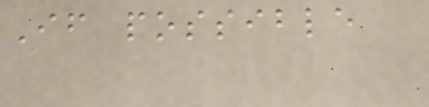If possible
